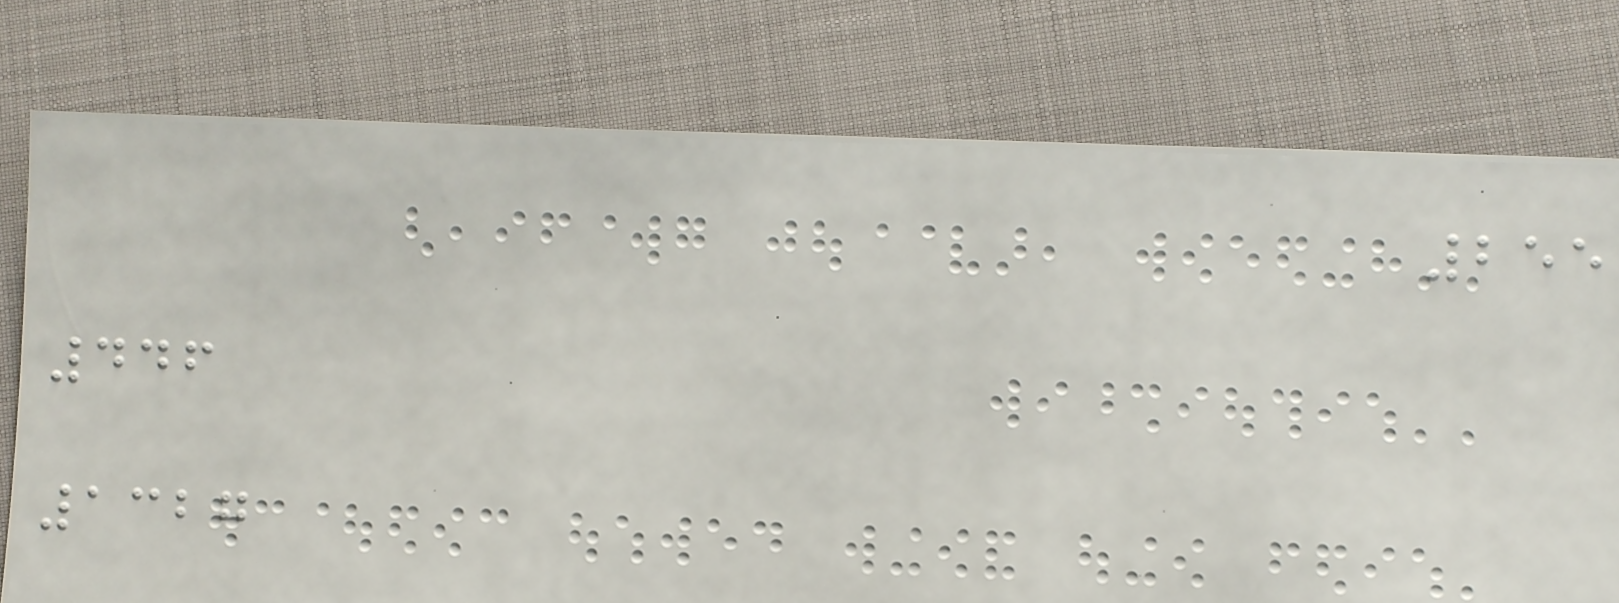255
446
1327
